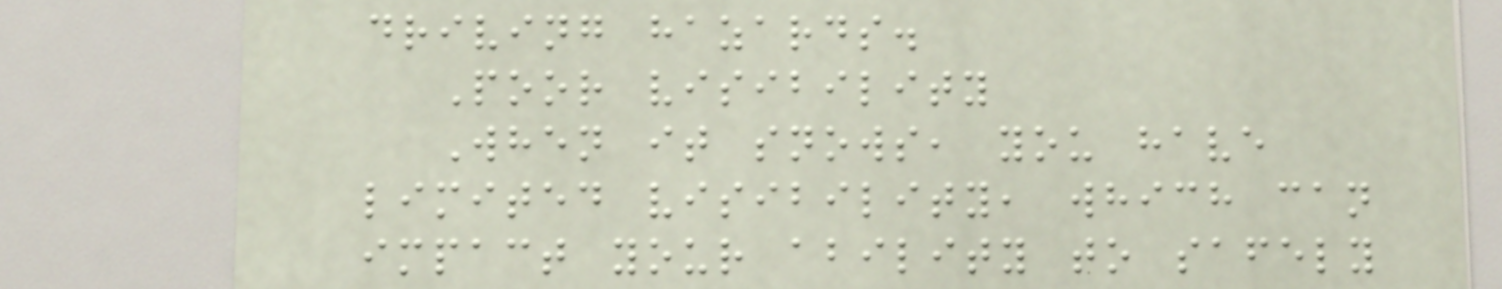driving hazards.
Poor visibility
When it snows, you have
limited visibility, which can
impact your ability to safely
